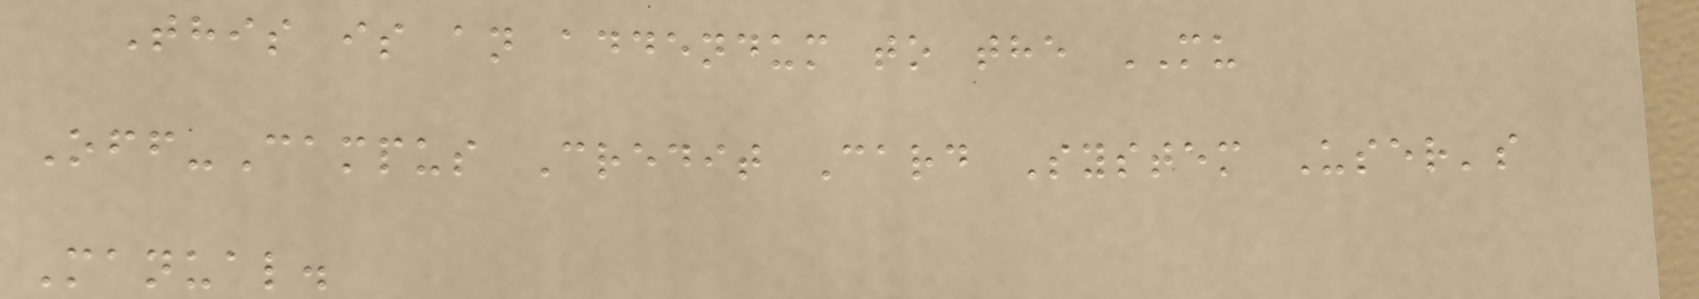This is an addendum to the MU
Off-Campus Credit Card System User's
Manual.
